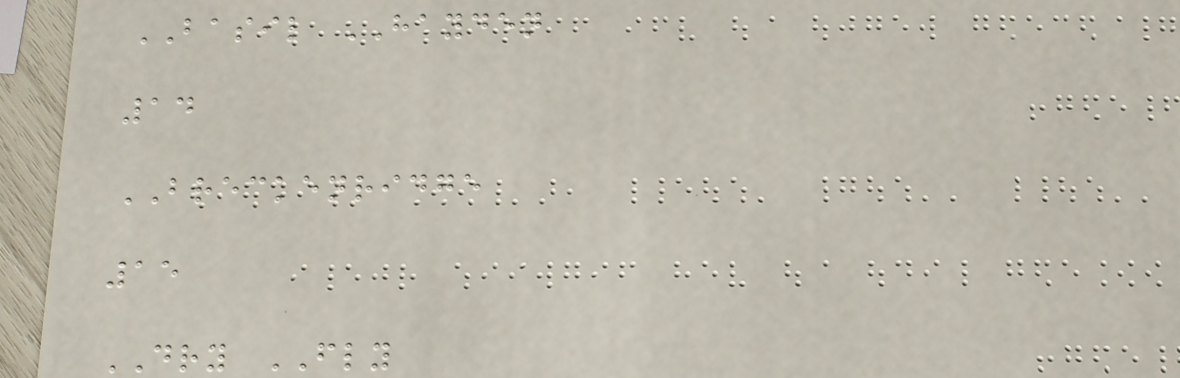BASIL HAYDEN
14
BRECKENRIDGE
15
DRY FLY
